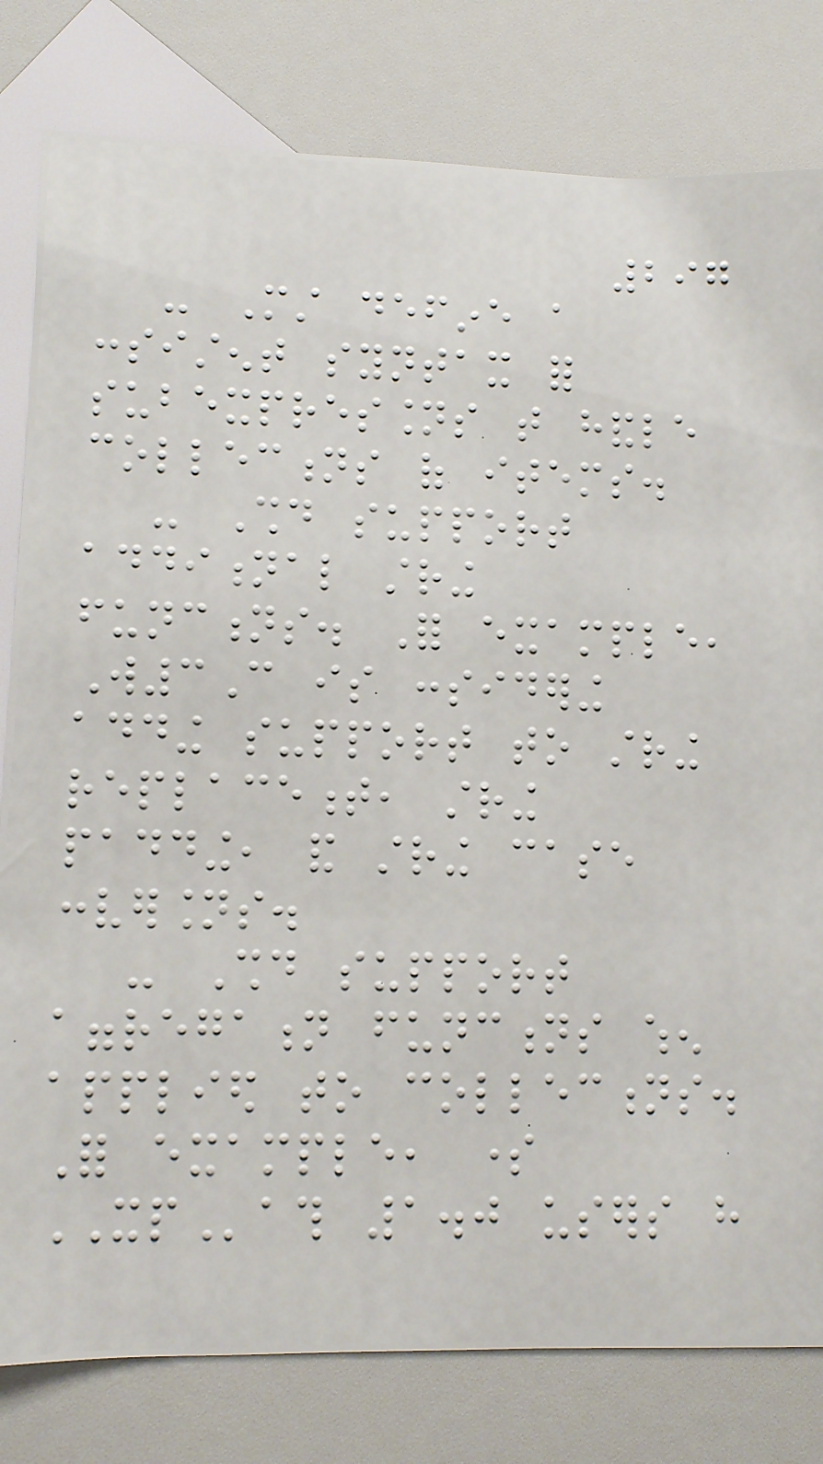297
- Must define a
consistent syntax for
subexpressions that handle
collections of items.
- Should support
additional string
functions. For example,
W3C is considering
adding support to string
replacement, string
padding, and string case
conversions.
- Should support
aggregation functions when
applied to collections.
For example, some
XPath 1.0 users have
